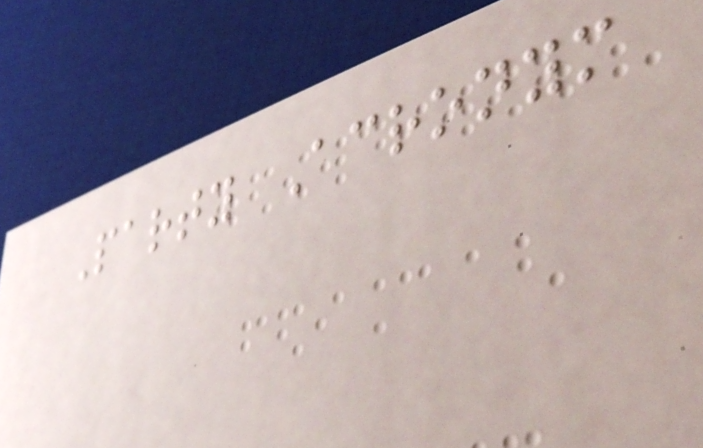Party Acronym
